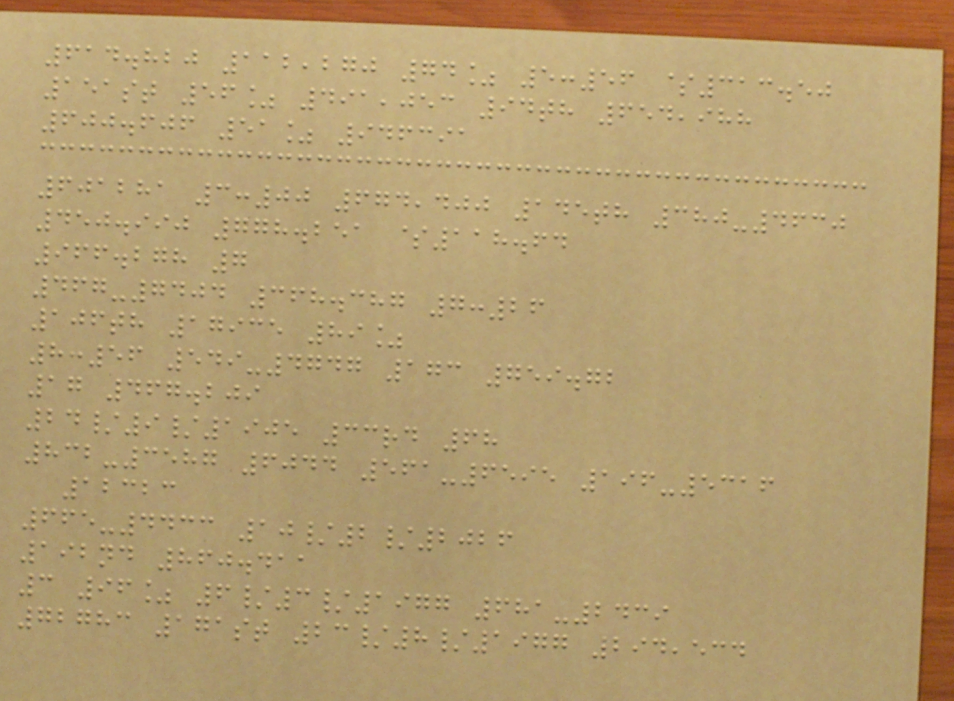614.820 112,270 74% 5:56 $313.50
151st 56% 491,053 94th 654,988
600.606 51% 946391
601281 3:00 674,400 145th 380-4630
450.990 778.251 $118.64
966.278 7
467-7404 368.387 7:26
106th 17935 89%
8:56 549-4747 173 759.72
17 467.209
24/9/1905 33rd 68
832-3587 6044 561-6595 196-5316
12323
665-4433 10/2/2026
192nd 860.411
3 96% 6/3/1977 681-2439
72783 171st 23/8/1977 294,534
